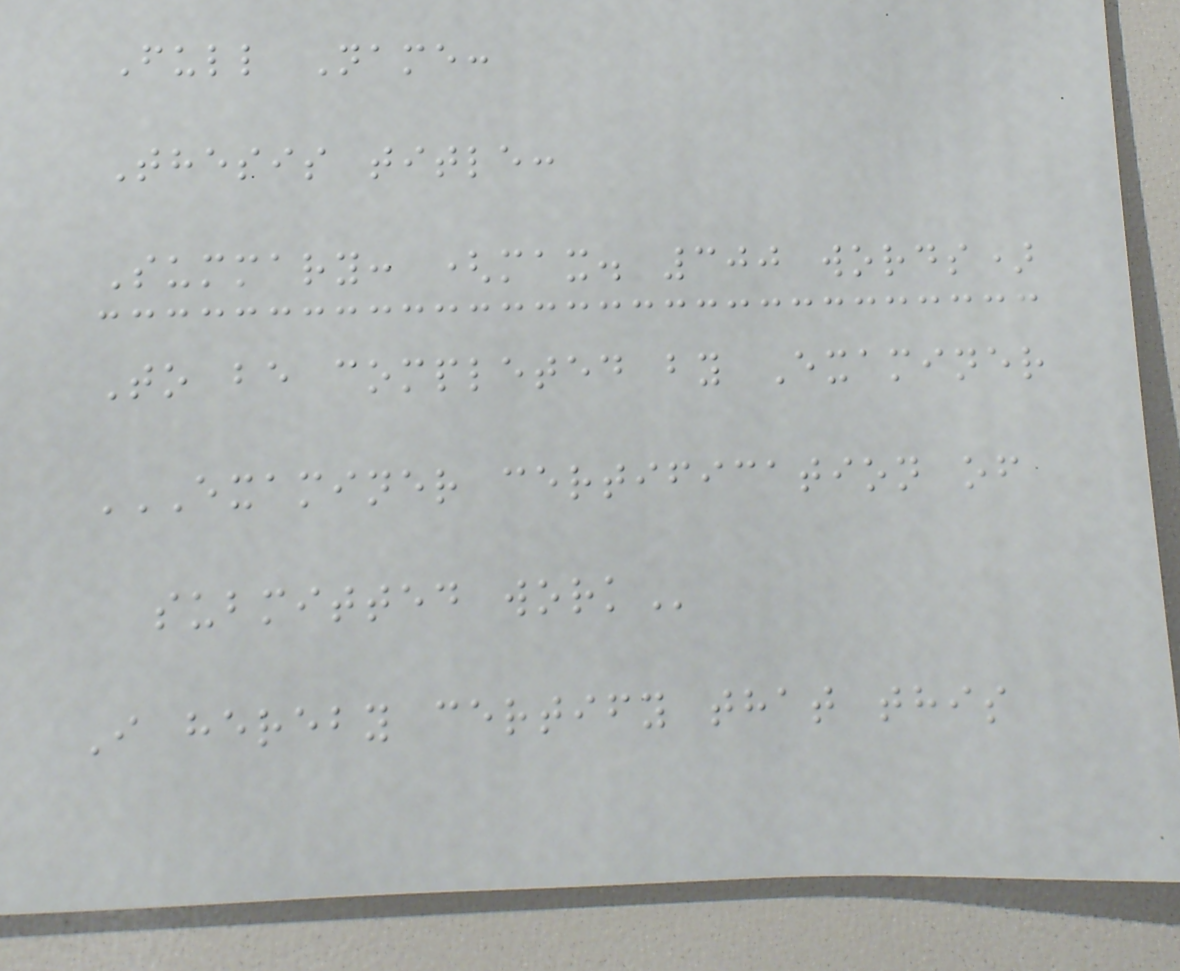Full Name:
Thesis title:
Summary: (max. 300 words)
To be completed by Examiner
EXAMINER CERTIFICATION OF
SUBMITTED WORK
I hereby certify that this
